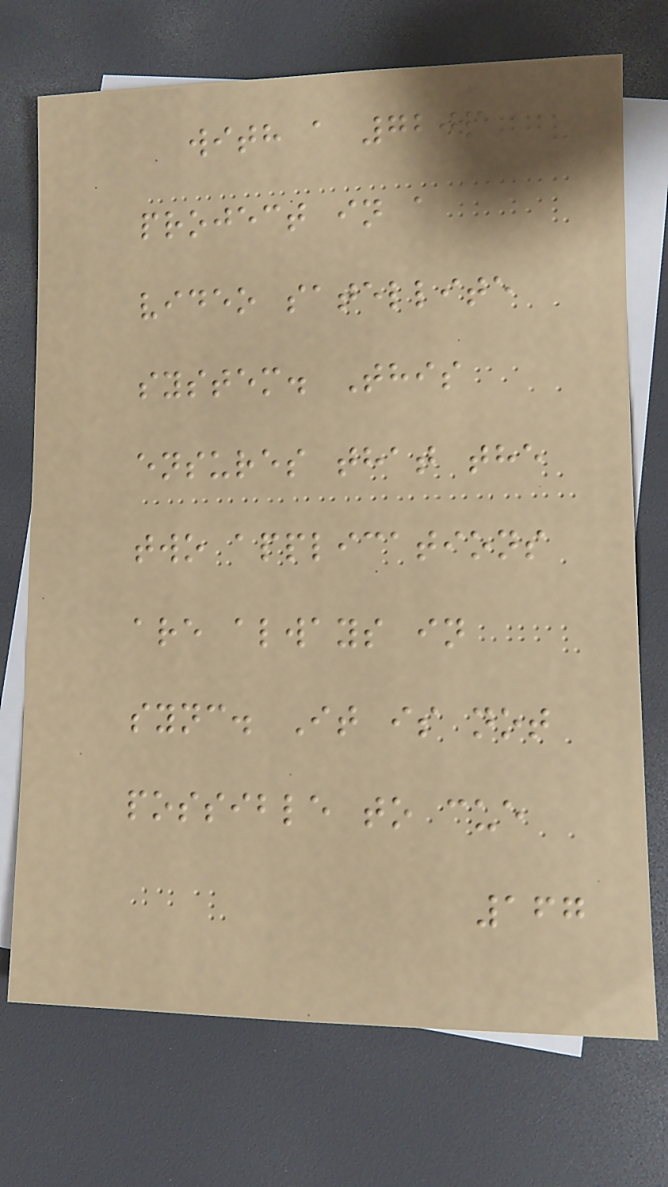with a 720p
project in a
video satellite
system. This
ensures that the
two applications
are always in
sync. It is not
possible to cue
167
